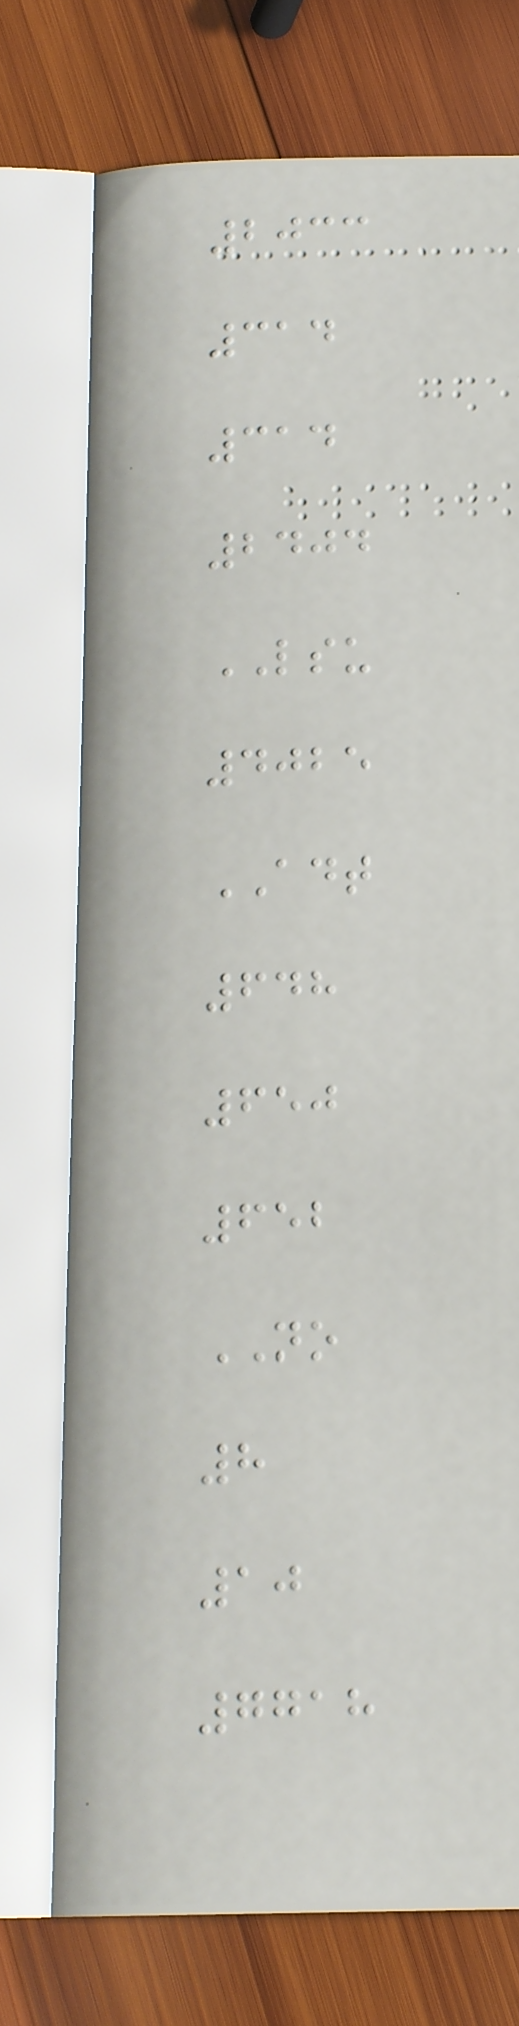2033
314
314
2404
LSU
4025
ADT
648
650
652
NO
8
10
7718
